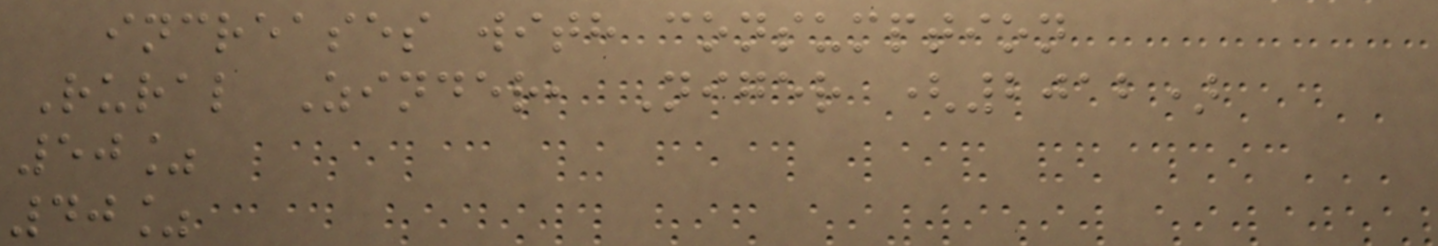increases with consumption
Rural Zinder, Niger (2012)
50%
40%
